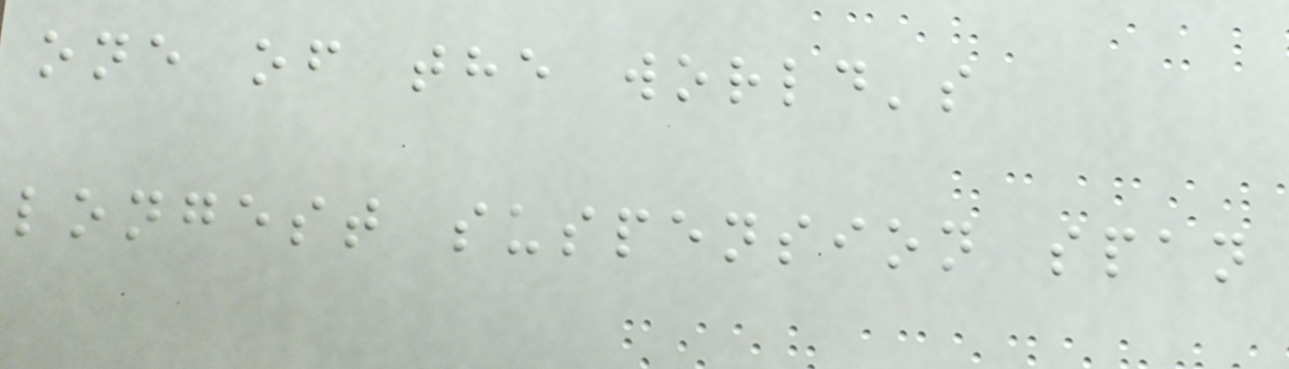one of the world's
longest suspension span
